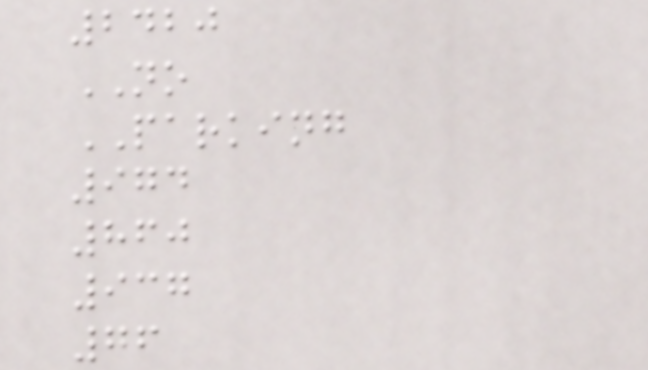2420
NO
PARKING
974
860
937
76
